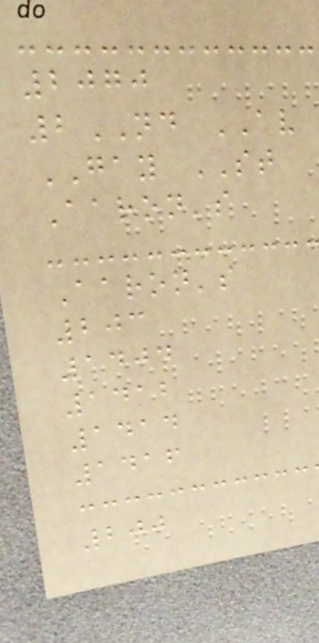2070
2ND AV
GAY ST
Aaron's
Aaron's
203
1404
1412
1414
1416
200
